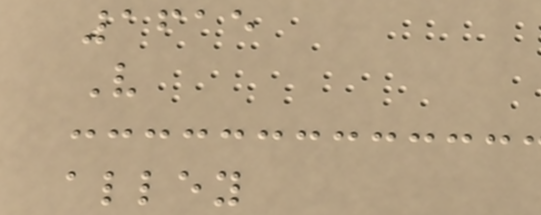1615
V
alley
